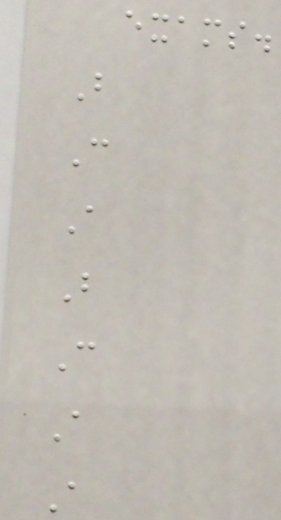exams.
B
C
A
B
C
A
A
